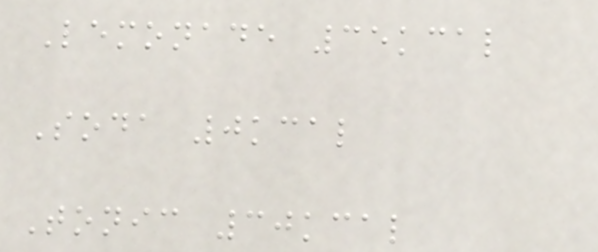Lemonade 35kcal
Soda 0kcal
Tonic 30kcal
